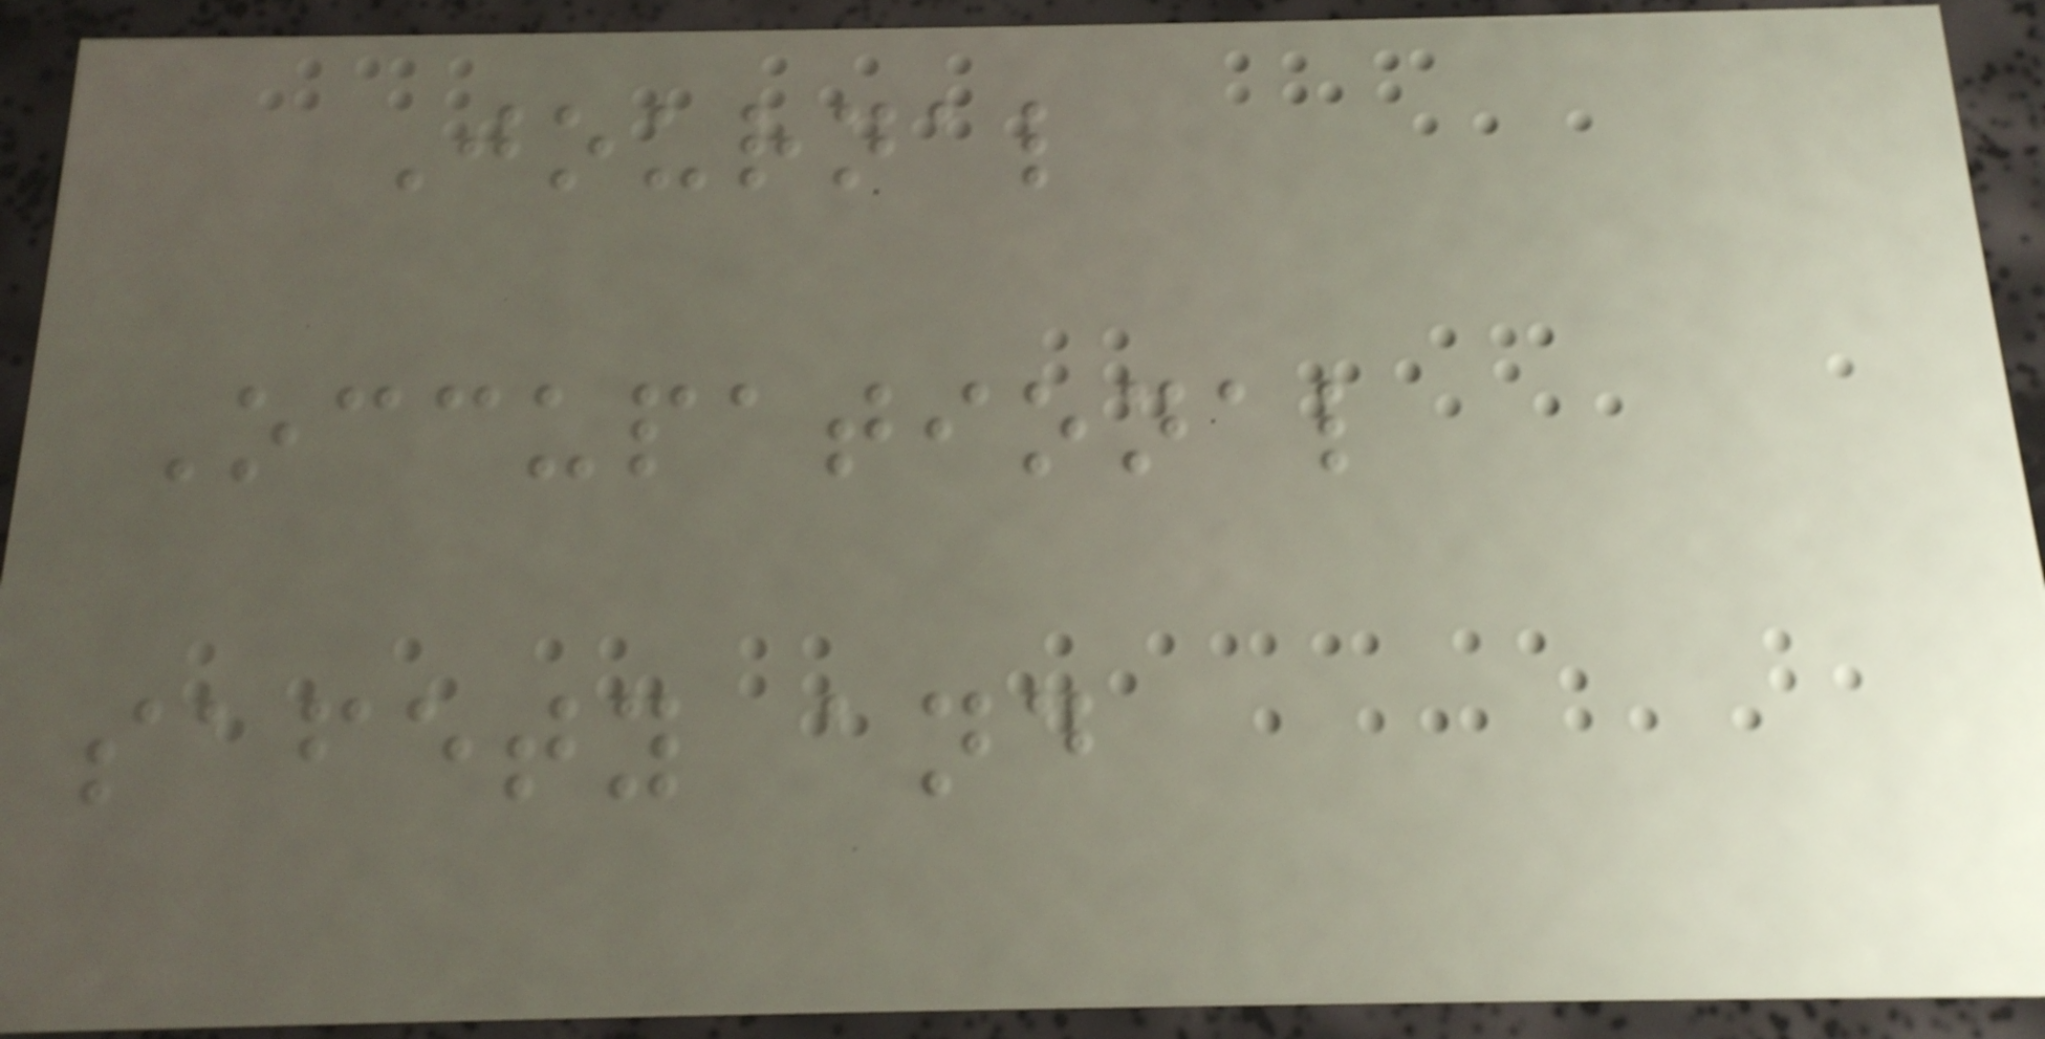Journal
Occupational
safety and
